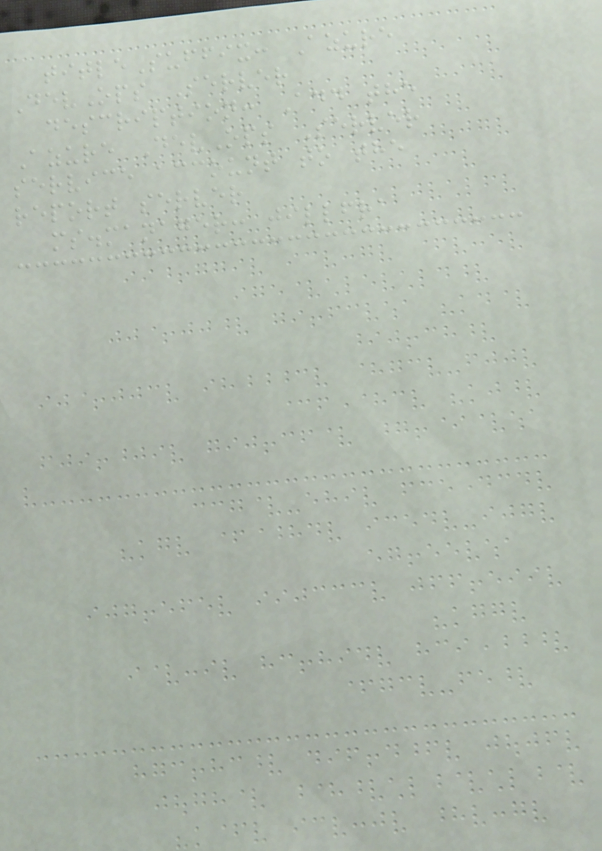titleSuffix: Azure
DevOps Server
description: Add the
Azure DevOps Server
service account to the
report server
ms.manager: jillfra
